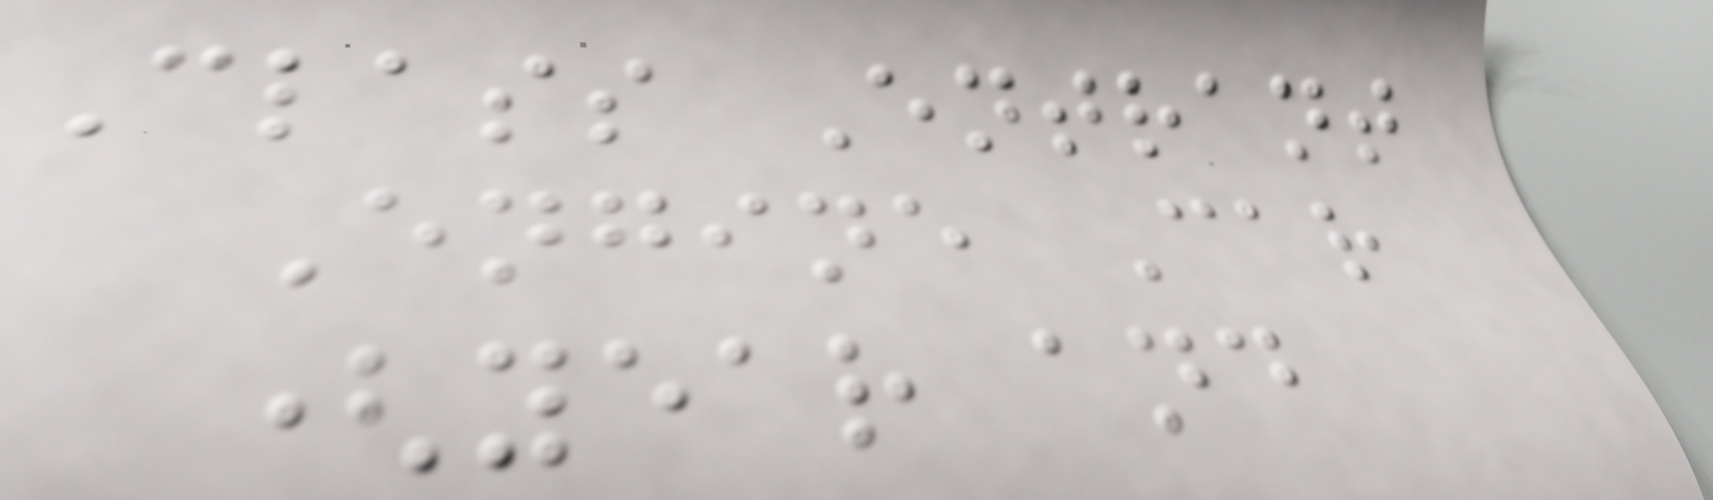Class Entrant
Engine Car
(year and
